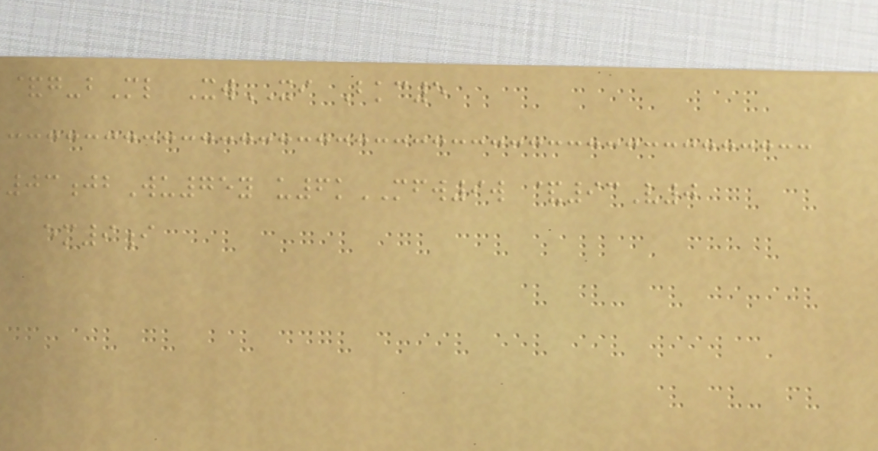&g-bMl XwXI Bkc5
03jbWu75y u6kMFW9w &93V0
em9i
